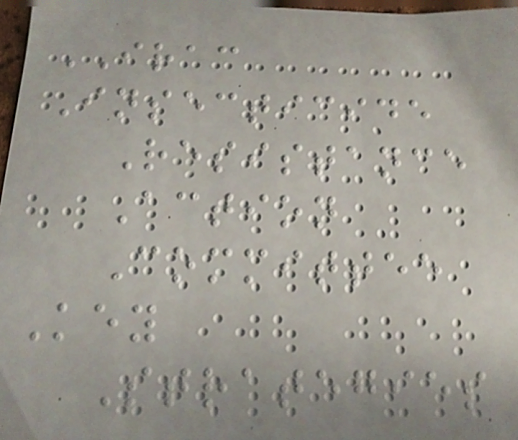IRAC
Insecticide
Resistance
Action
Committee
Key
Strategies
